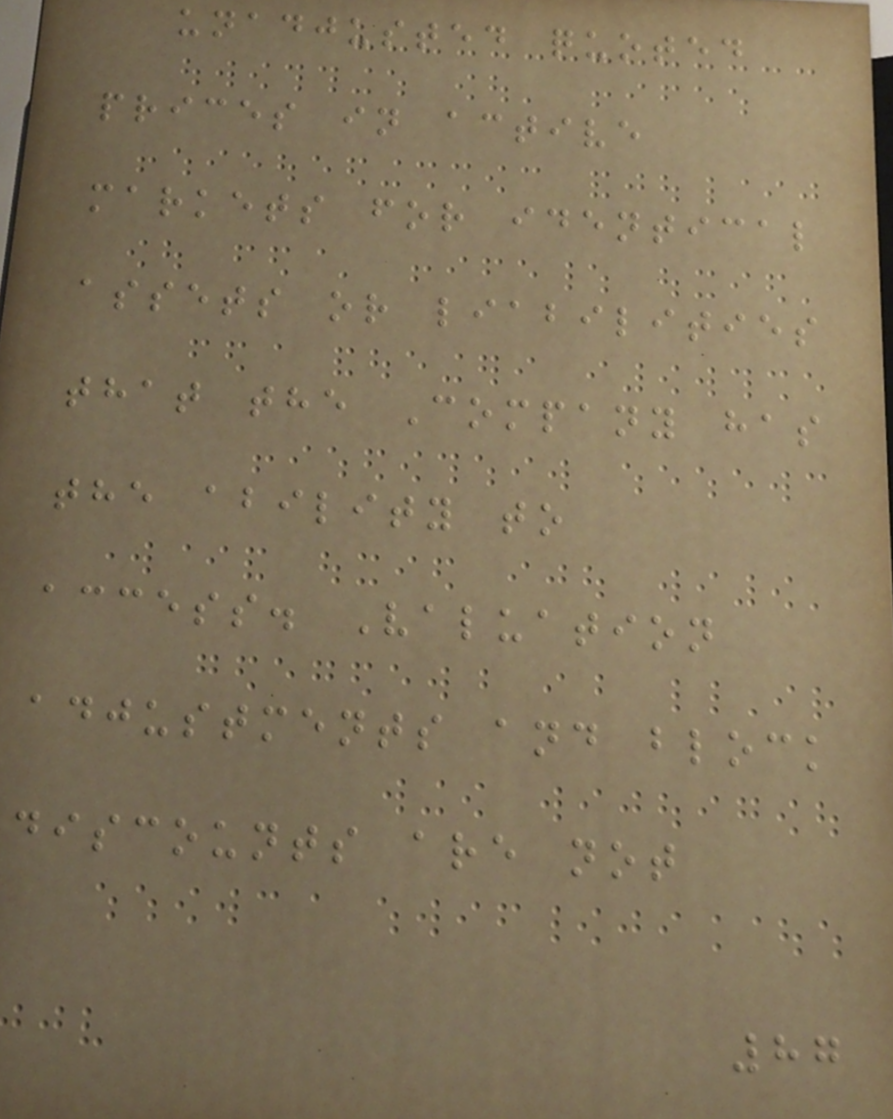unadjusted quoted
prices in active
markets for identical
assets or liabilities
that the Company has
the ability to
access. Valuation
adjustments and block
discounts are not
87
